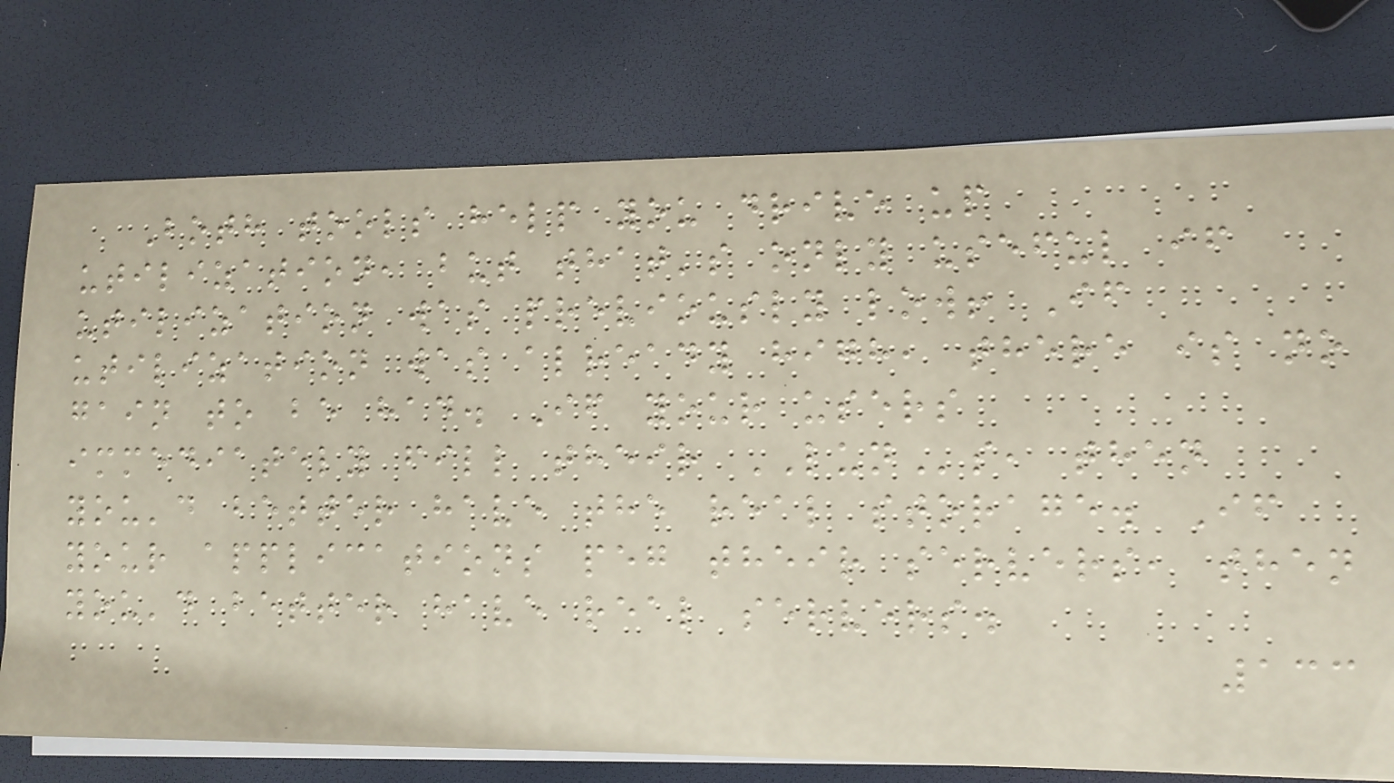Both tools help you drive up
utilization, but that's only useful if
utilization was previously low! If
utilization was already high, there is no
gain to be had. If your users
immediately fill their LUNs, then
you'd better have the real storage. If
your applications peg their servers, then
you'd better have real servers.
133
